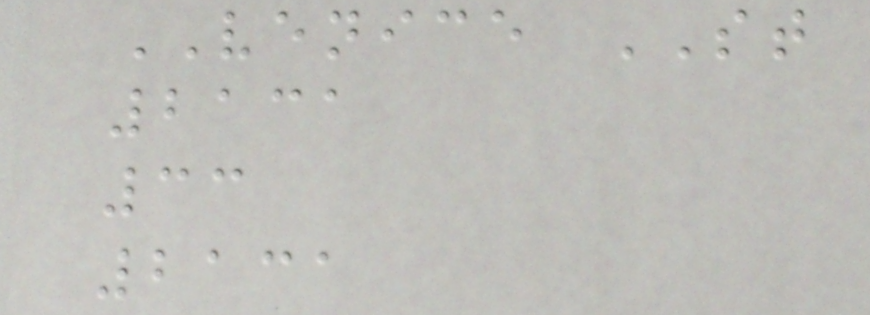VENICE ST
2131
33
2131
